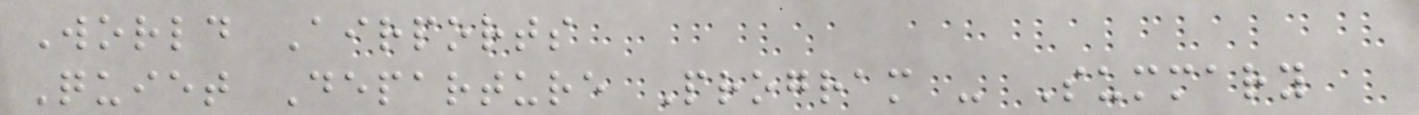World Airports
Quiet Departure Program - Summary
